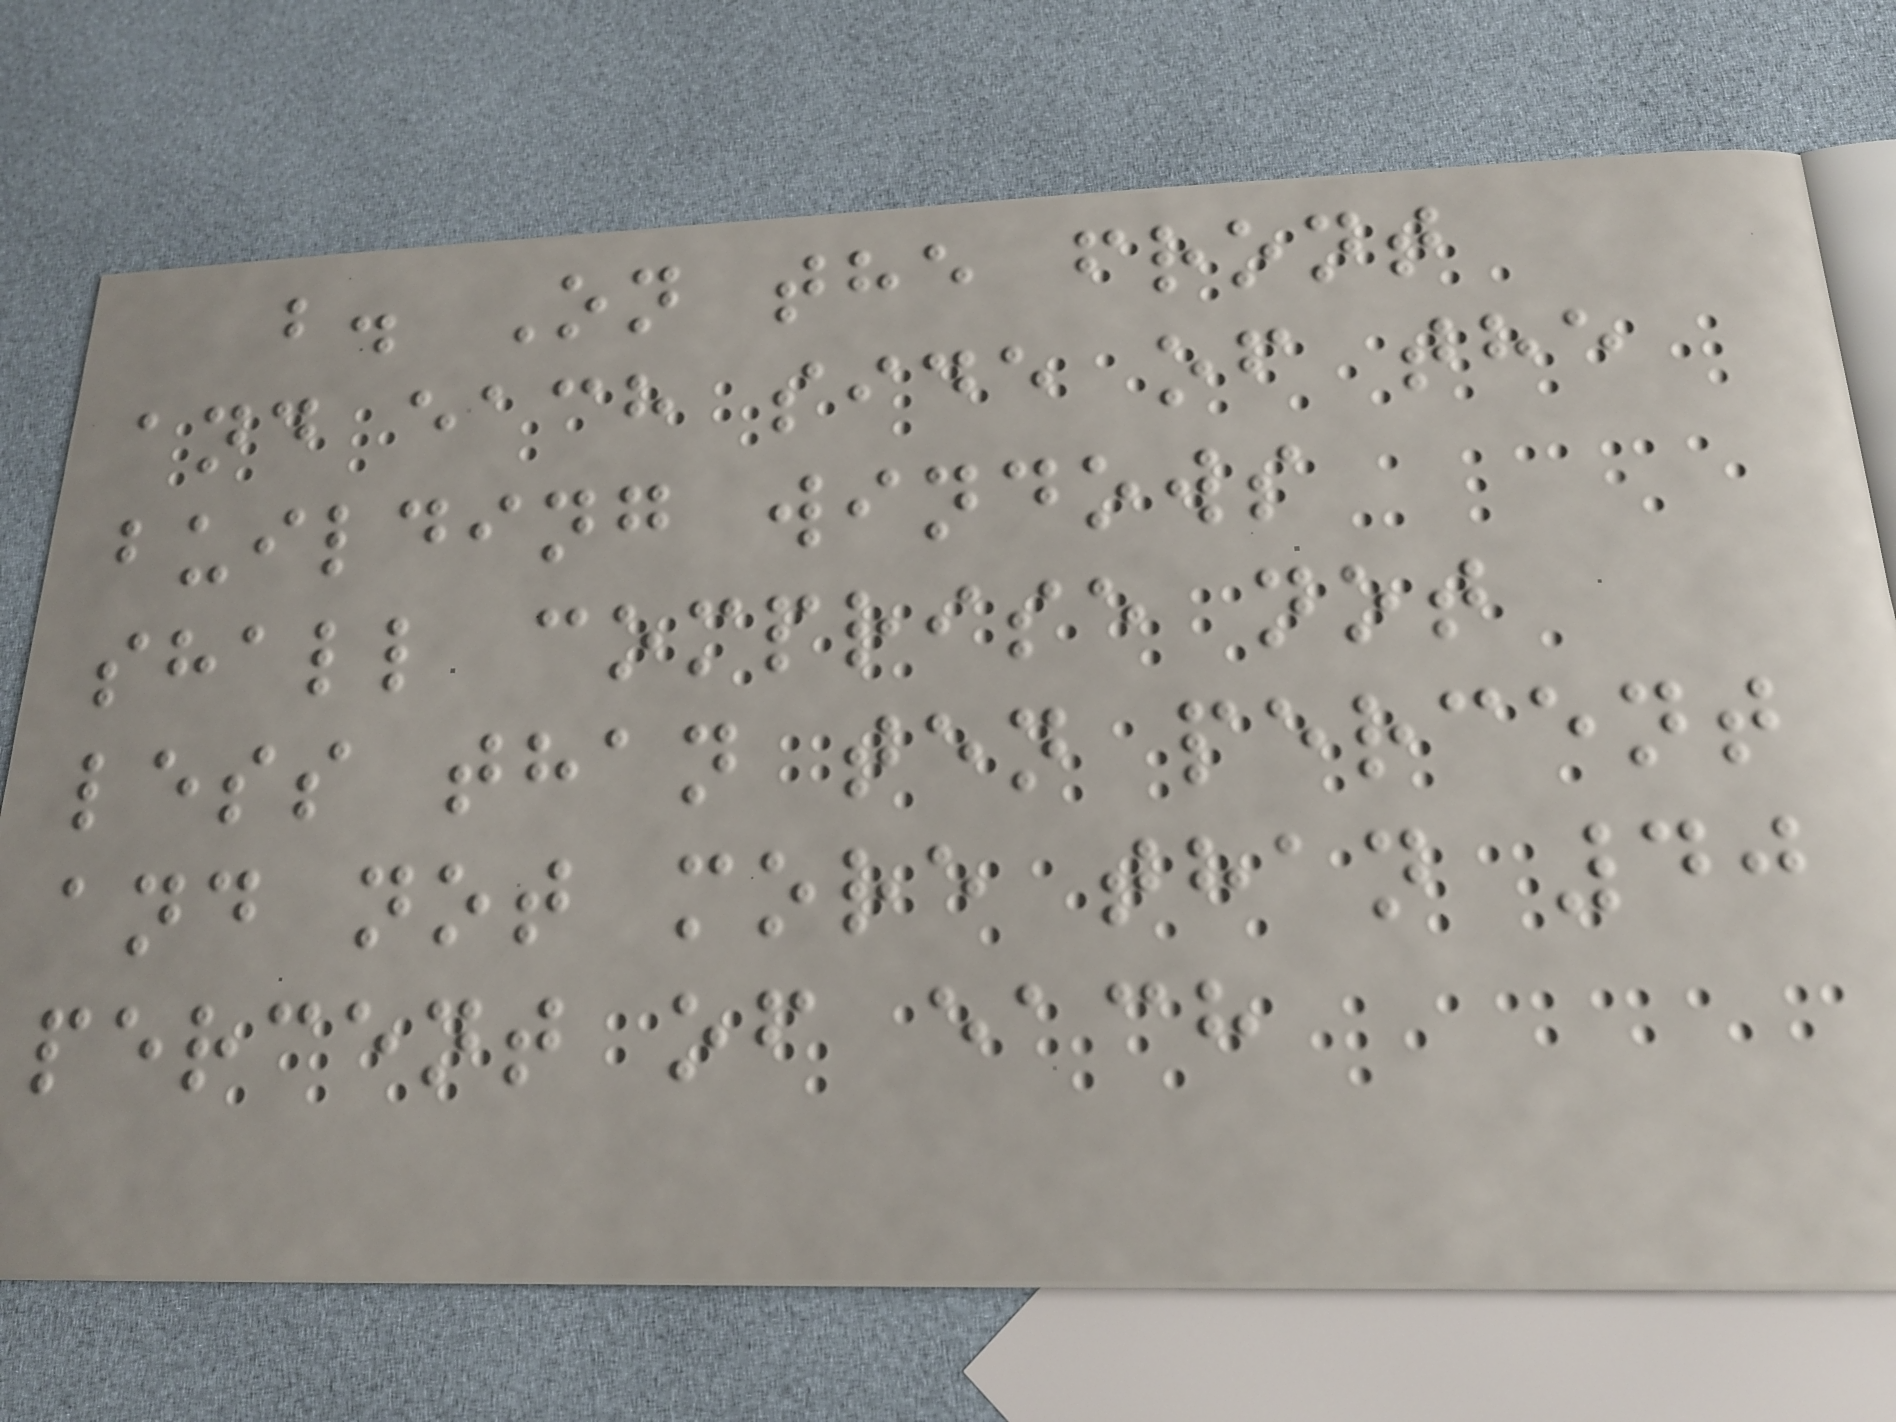b. On the front
and each side of the
building windows
shall comprise not
less than ten percent
and not more than 40
percent of each
